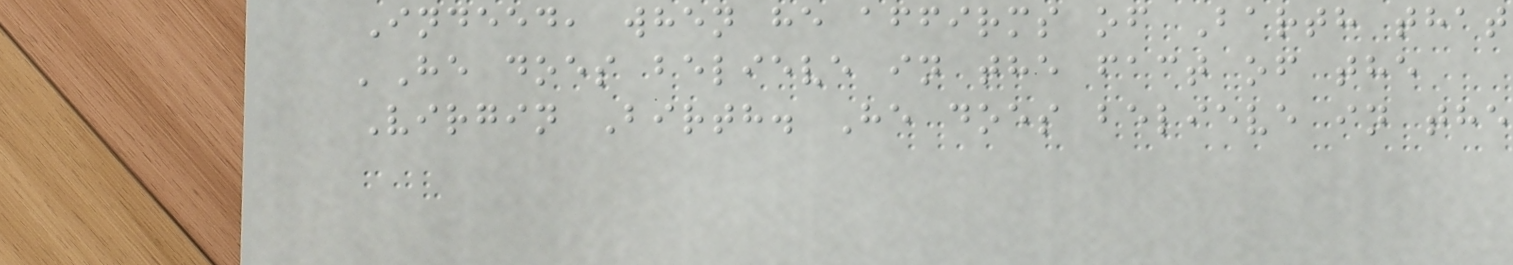Indeed, when he affirms of Barth that
'He does believe in the fact of the
Virgin Birth. He does believe in the
